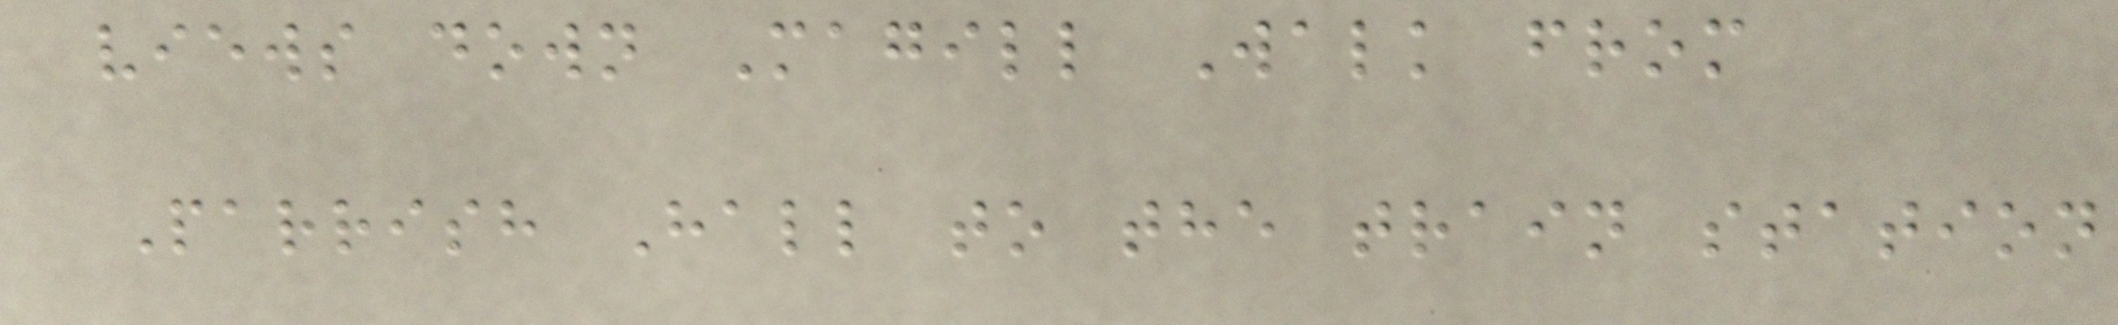views down Magill Walk from
Parrish Hall to the train station
